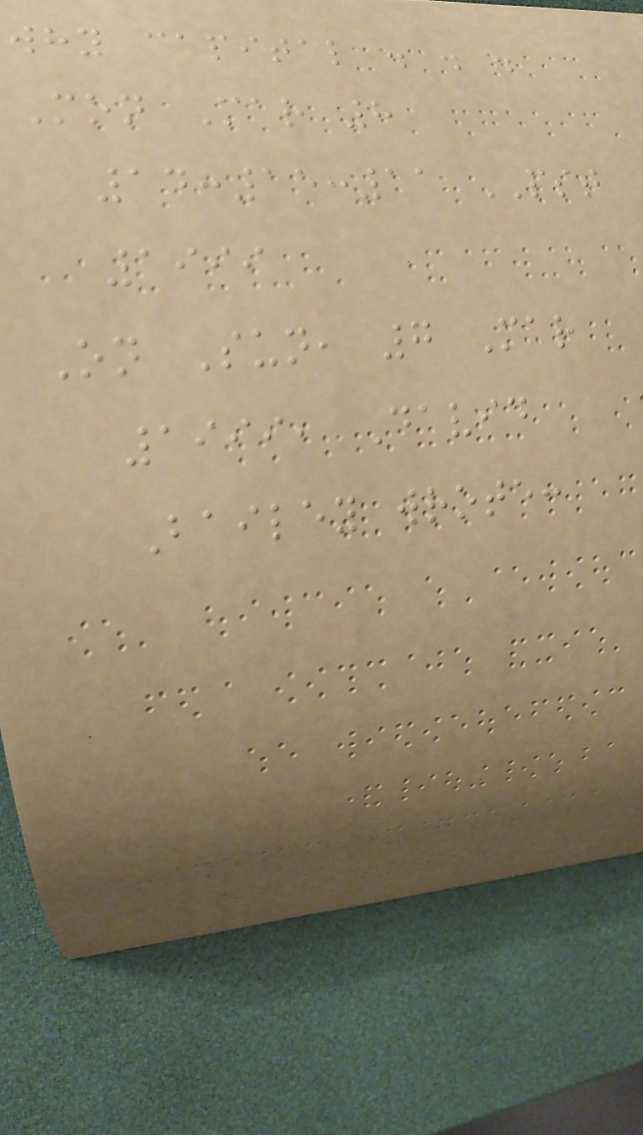why capital . . .
Mon Mar 8
14:15:11 PST
1999
On Sun, 7 Mar
1999, David
Bailey wrote:
